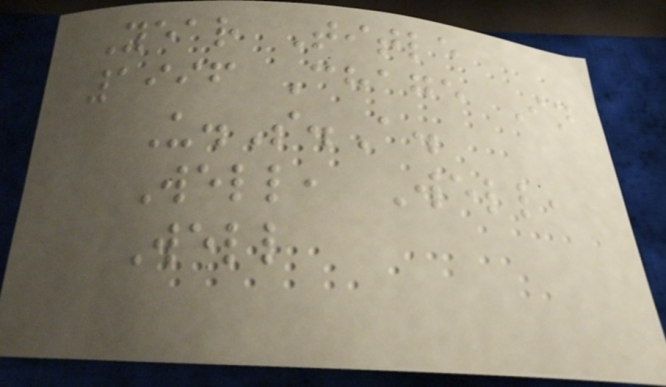Year Title
1996 Chage In
U.S.A.
Well, Well,
Well
